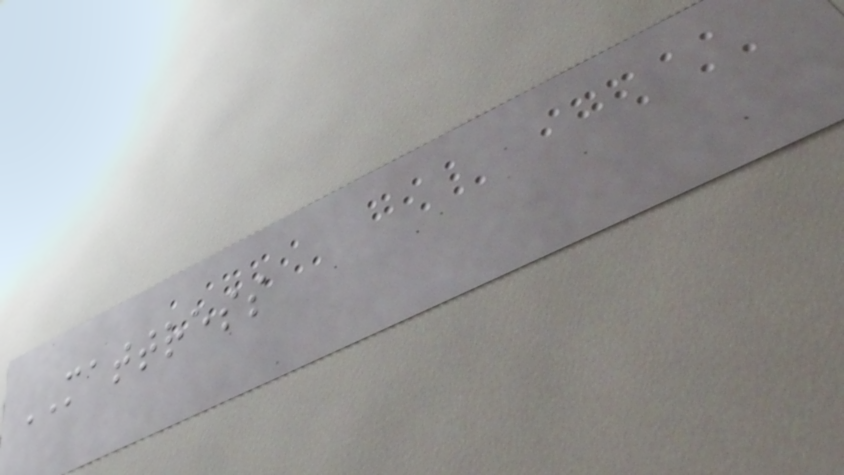MATTRESS
